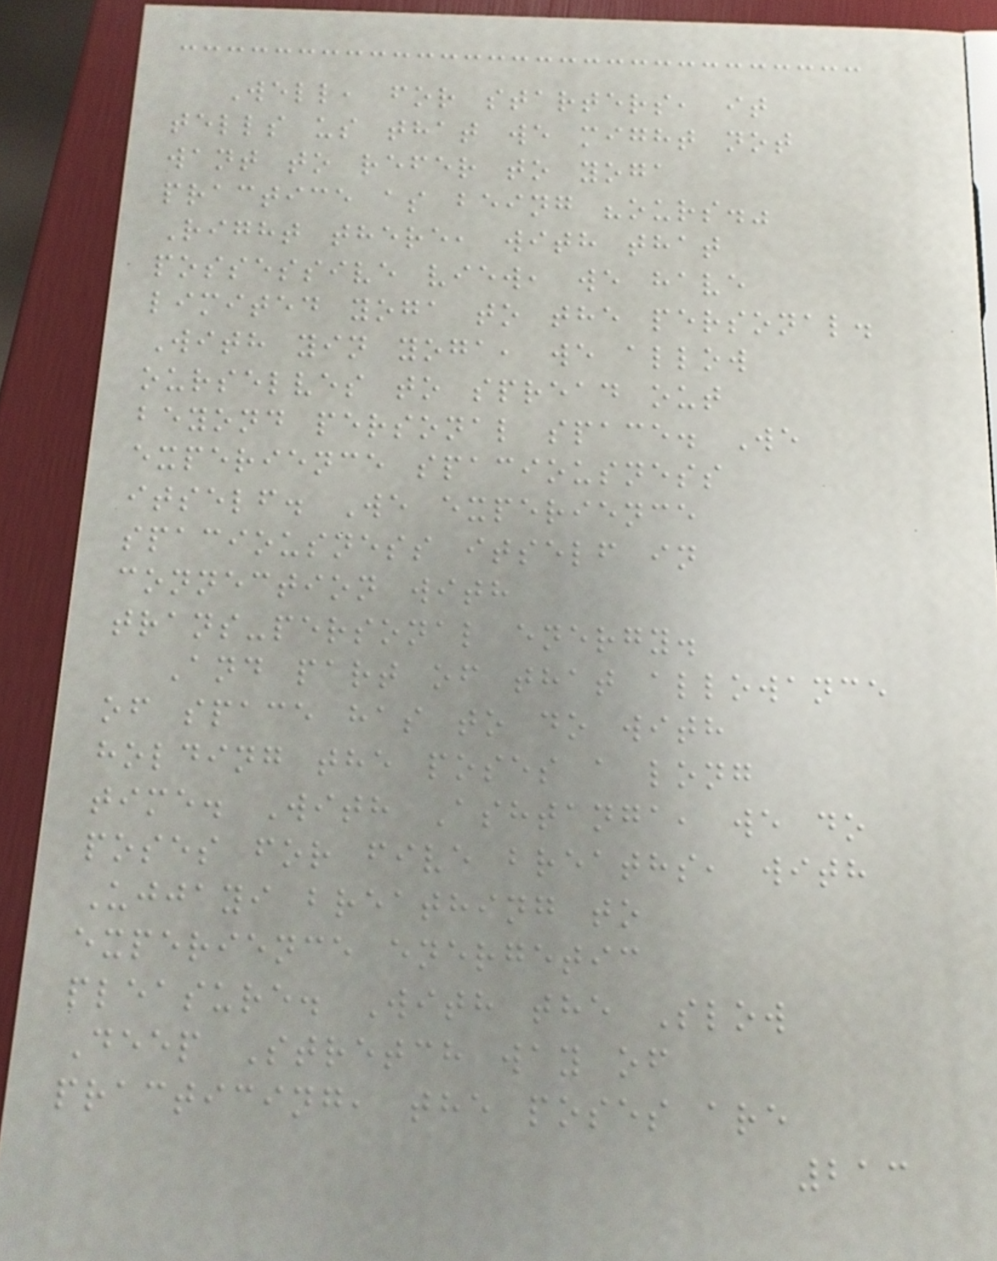Well, for starters, it
tells us that we might not
want to refer to yoga
practice as being "ours."
Right there, with that
possessive view, we have
limited yoga to the personal.
With yin yoga, we allow
ourselves to spread out
beyond personal space. We
experience spaciousness
itself. We experience
spaciousness itself in
connection with
trans-personal energy.
And part of that allowance
of space has to do with
holding the poses a long
time. With Ashtanga, we do
poses for five breaths, with
Ujjayi breathing to
experience energetic
pleasure. With the Slow
Deep Stretch way of
practicing, the poses are
213
